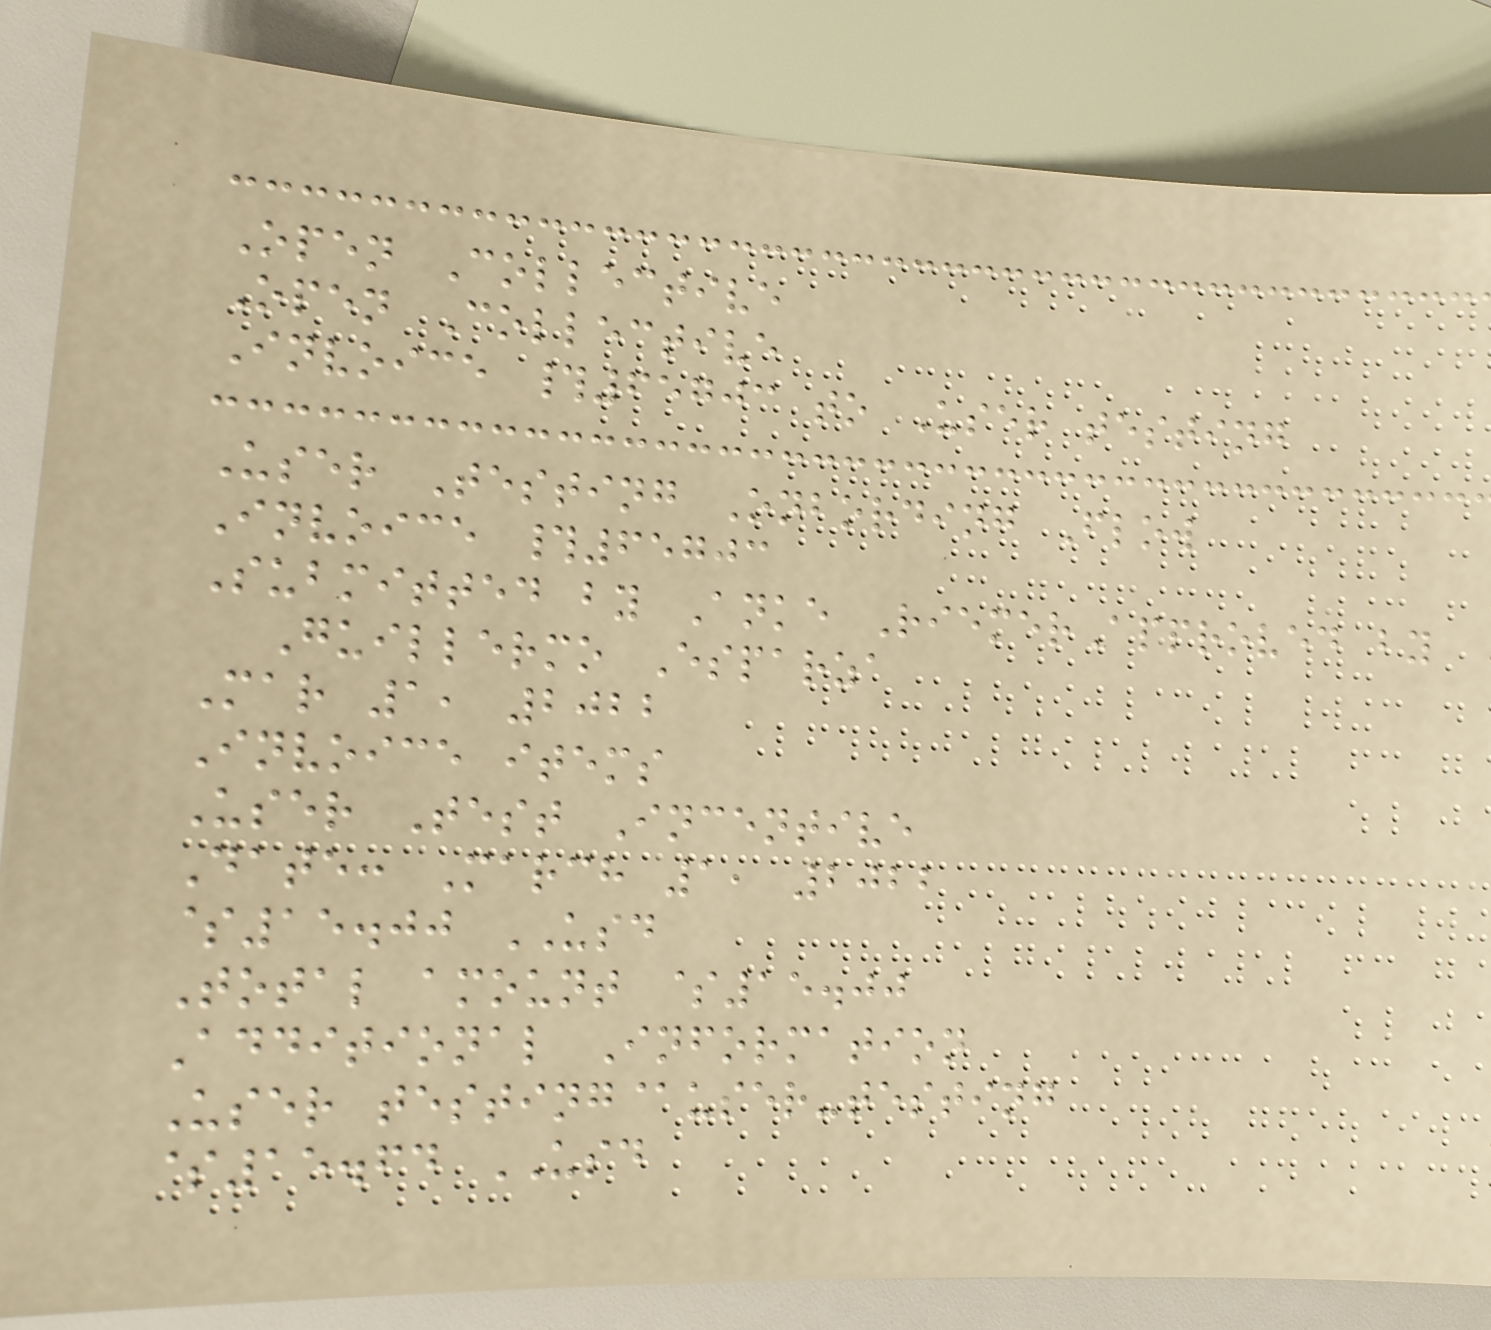Open Collective
Open Collective
Invoice #65703 to User testing
User Testing Onbording Flow
Invoice #65703
Submitted by Anke RiemerApproved by
Guillermo Esparza
Mar 1, 2022
Invoice items
User Test Incentive
Date: March 1, 2022
$15.00 USD
Total amount $15.00
Additional Information
User testing@user-testing
$15.64 USD
